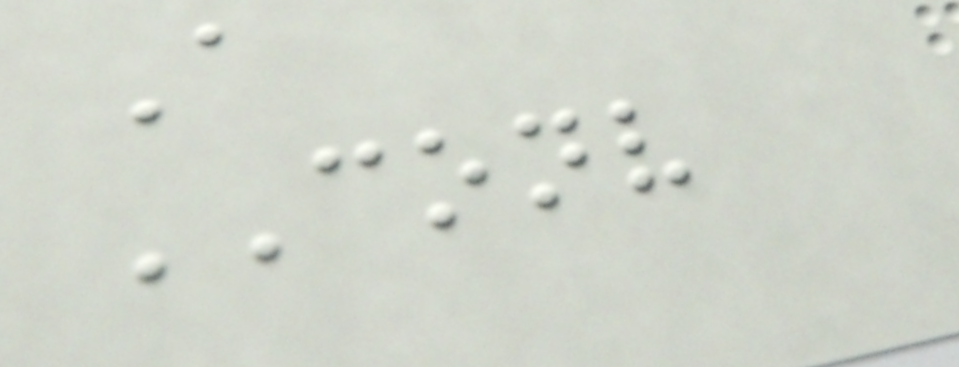A
CONV
